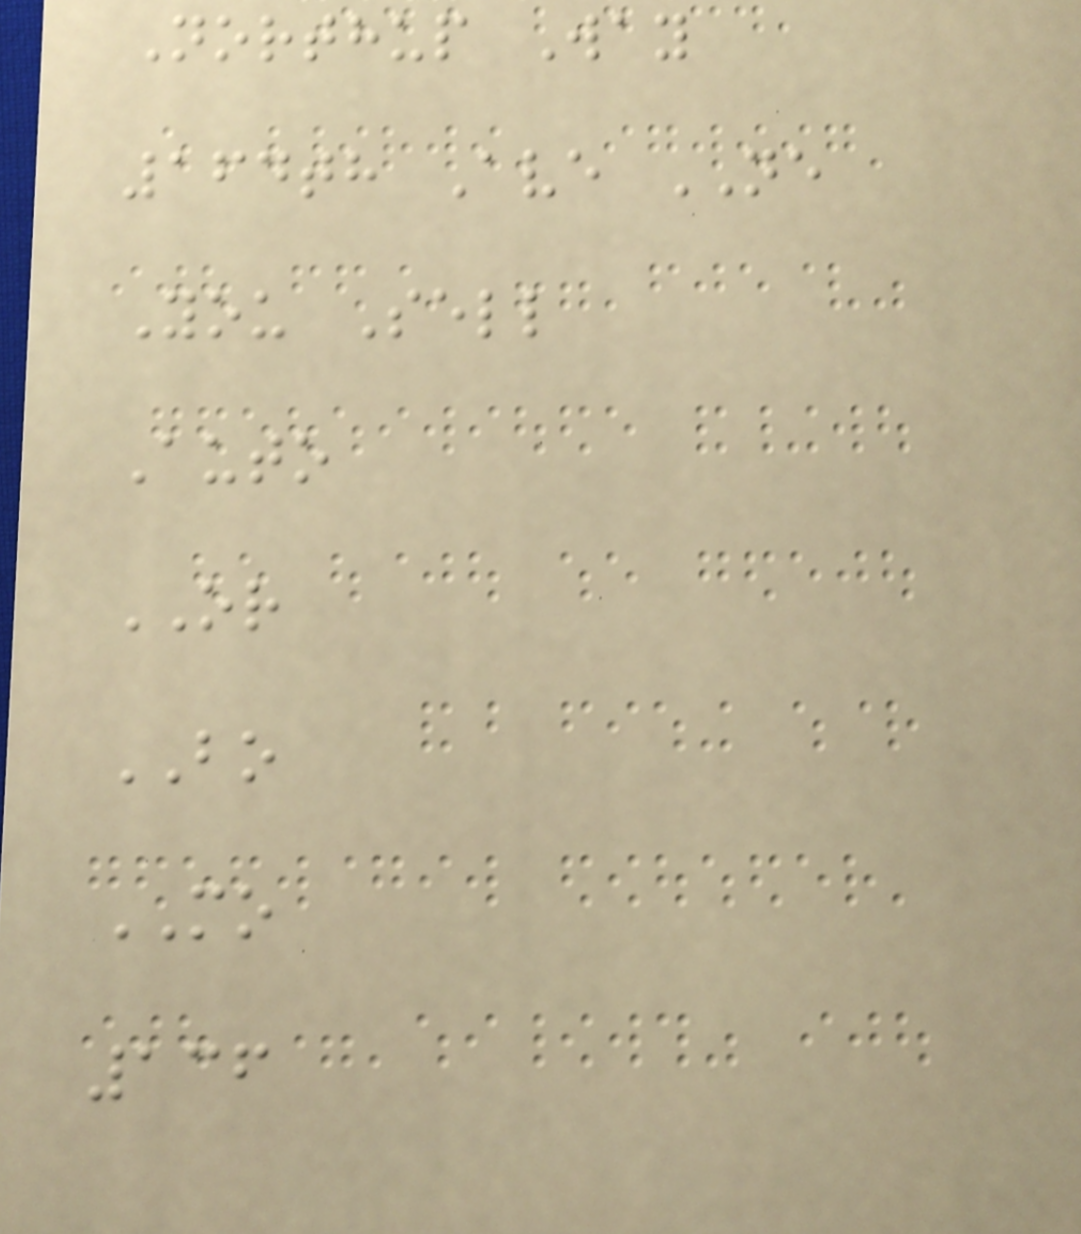Northup Way
164th Ave NE
You Sell
Auto
OR
BO
MO
136
